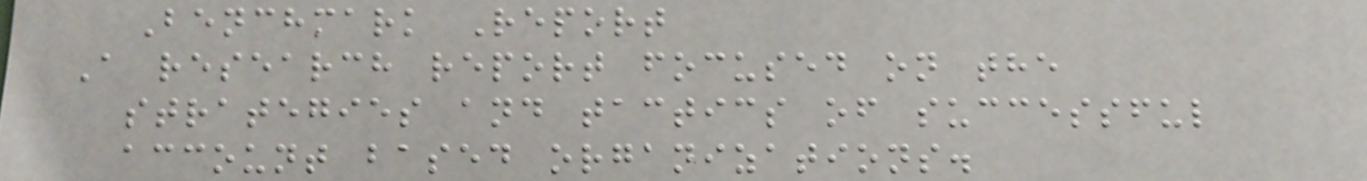Benchmark Report
A research report focused on the
strategies and tactics of successful
account based organizations.
